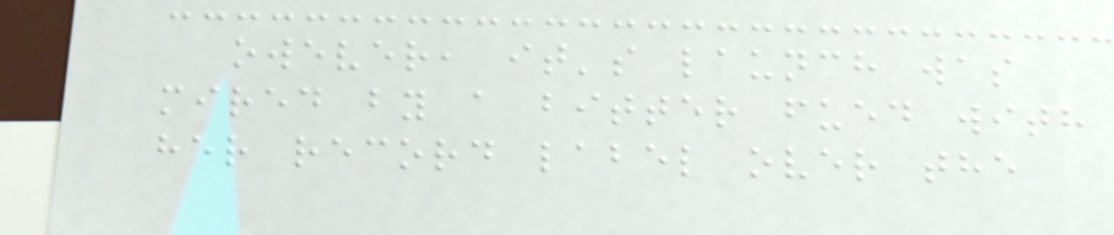owever, it's launch was
mired by a bitter fued with
her record label over the
